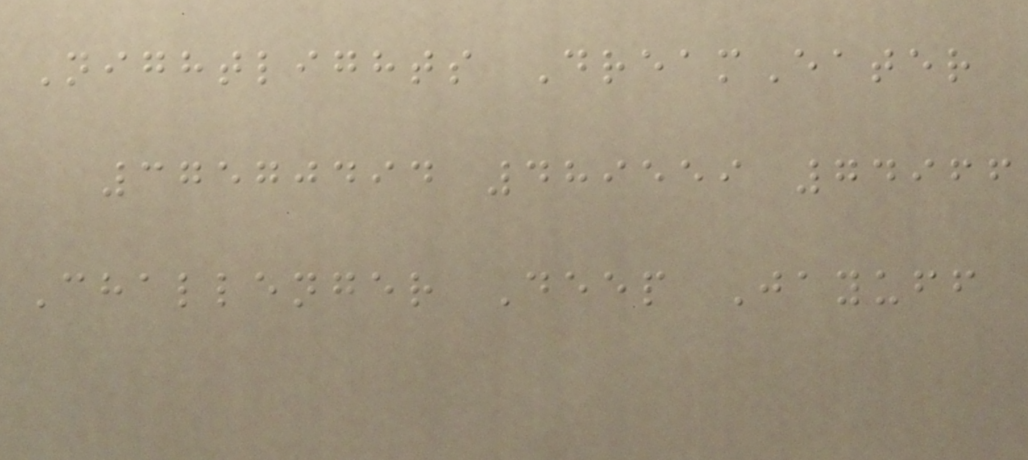Nightlights DreamEater
37570494 489559 74966
Challenger Deep Jayuff
